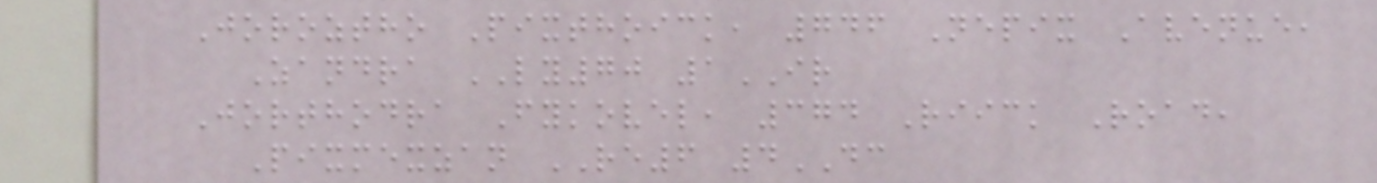Joroztho Pixthoick, 746 Nepix Avenue,
Zandra LY70 1IR
Jorthodra Fykovel, 374 Riick Road,
Pixmexzan RE6 4DC
